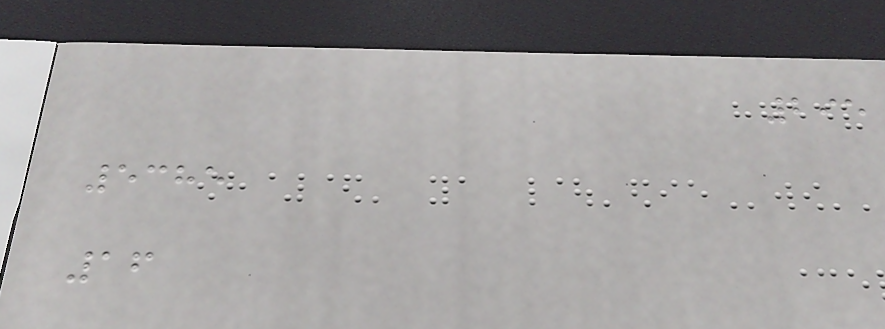295
5385
16
